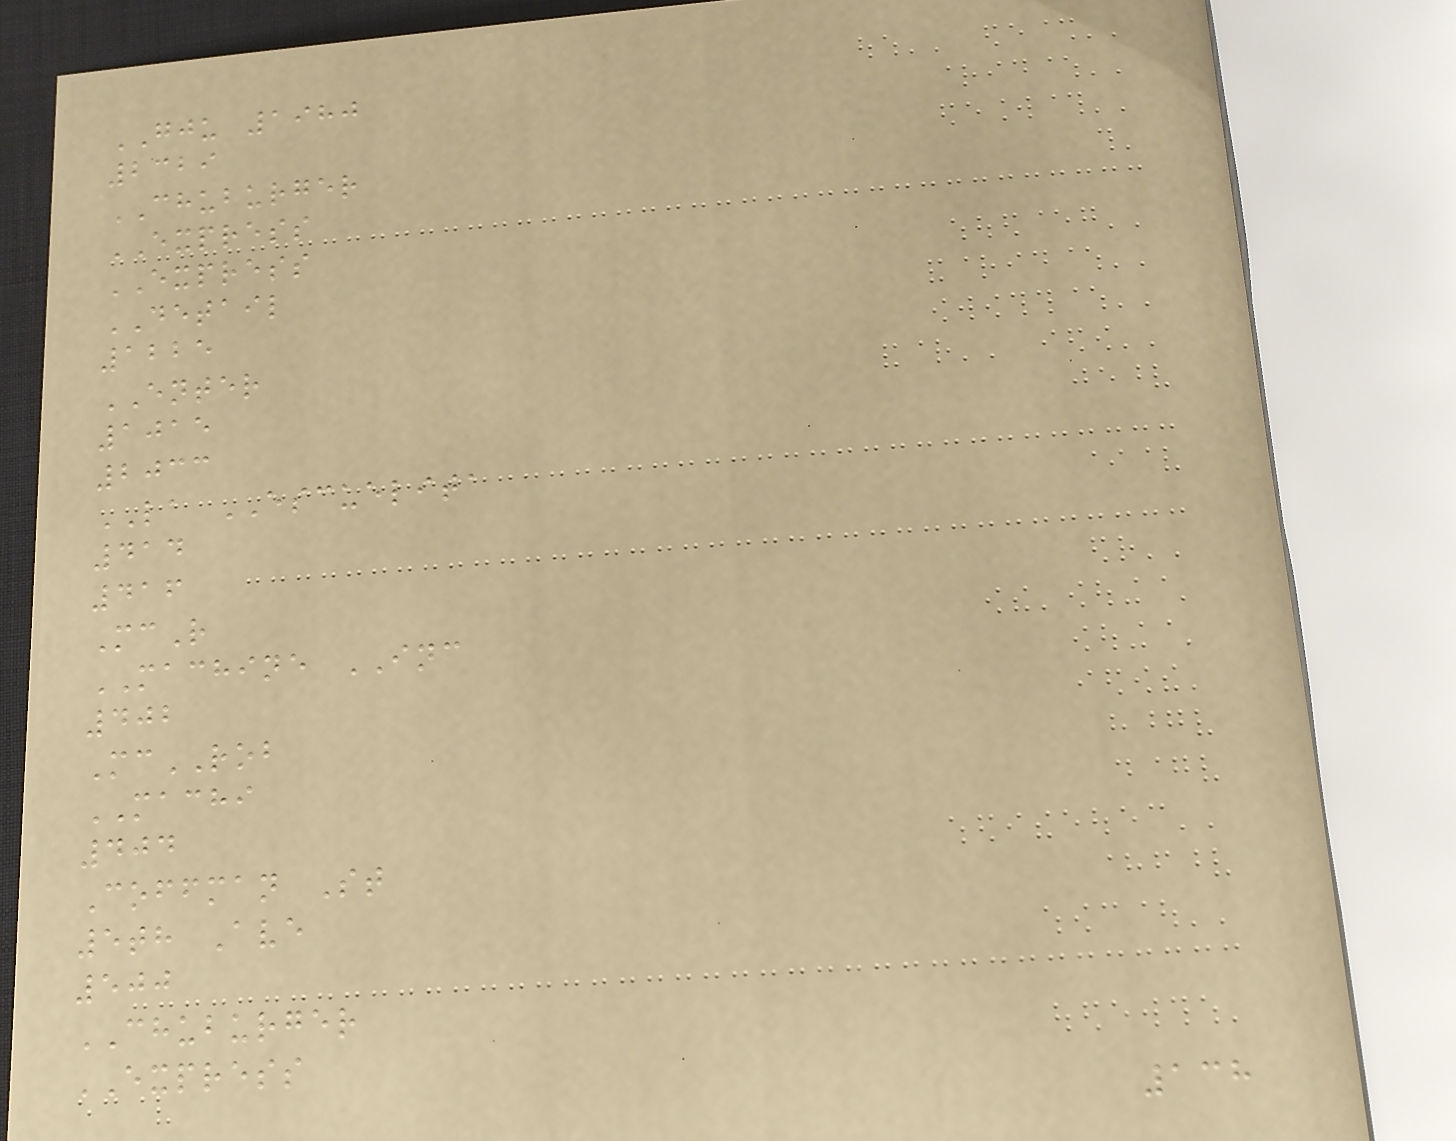GJU 1980
2329
CHUBURGER
EXPRESS
EXPRESS
DETAIL
1225
ENTER
1015
2033
LA ESCUELITA
414
416
McR
MACHINE INC
402
McROB
MACHI
404
Coffman St
5th Ave
500
CHUBURGER
EXPRESS
138
